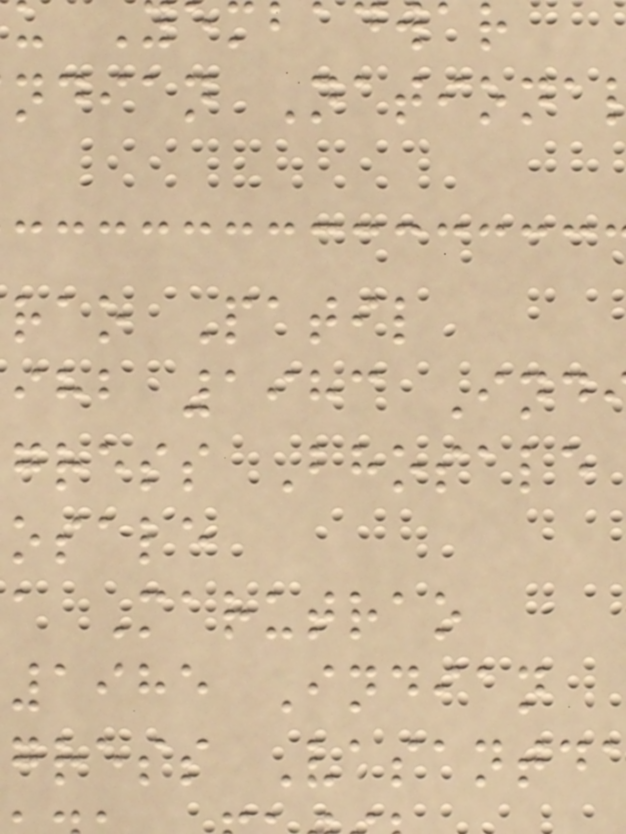ndian Nationa
rao Patil
ihb 1983 Ind
gress Bhosale
osale
a Marutrao
1985 Indian
gress Vasantd
